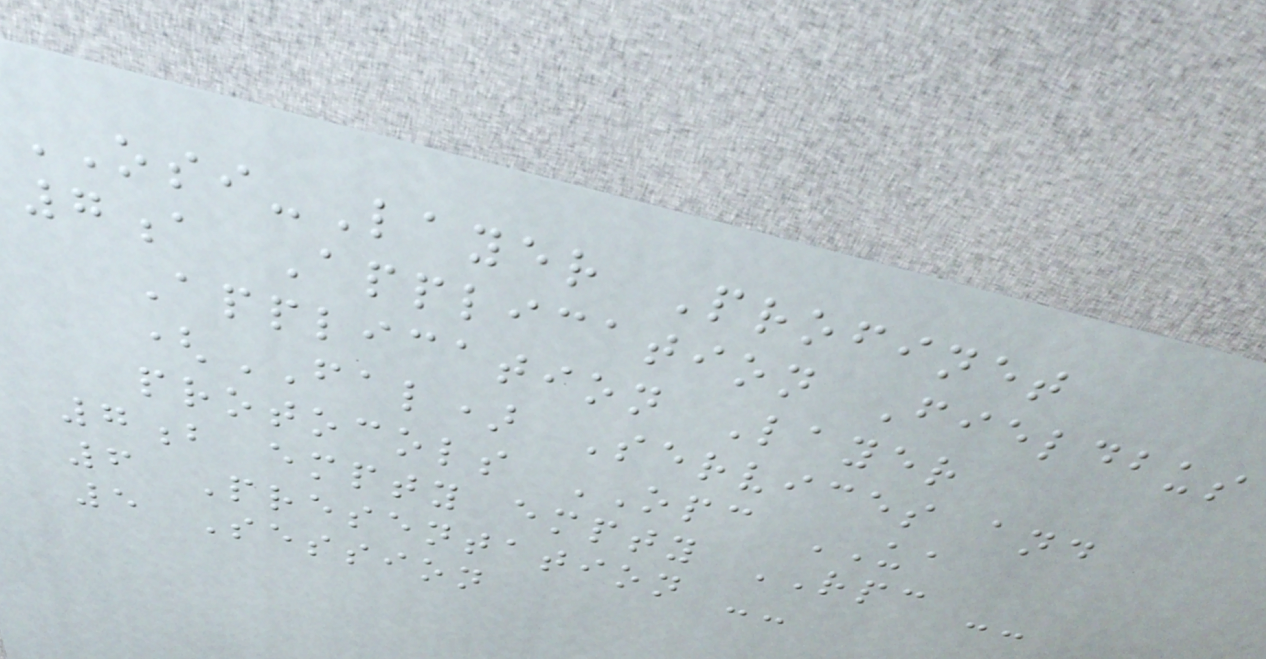OSI-Layer Profinet
7a Application Fieldbus
Application Layer
(FAL) Services and
protocols OPC UA
7b empty empty RPC --
6 Presentation --
5 Session
